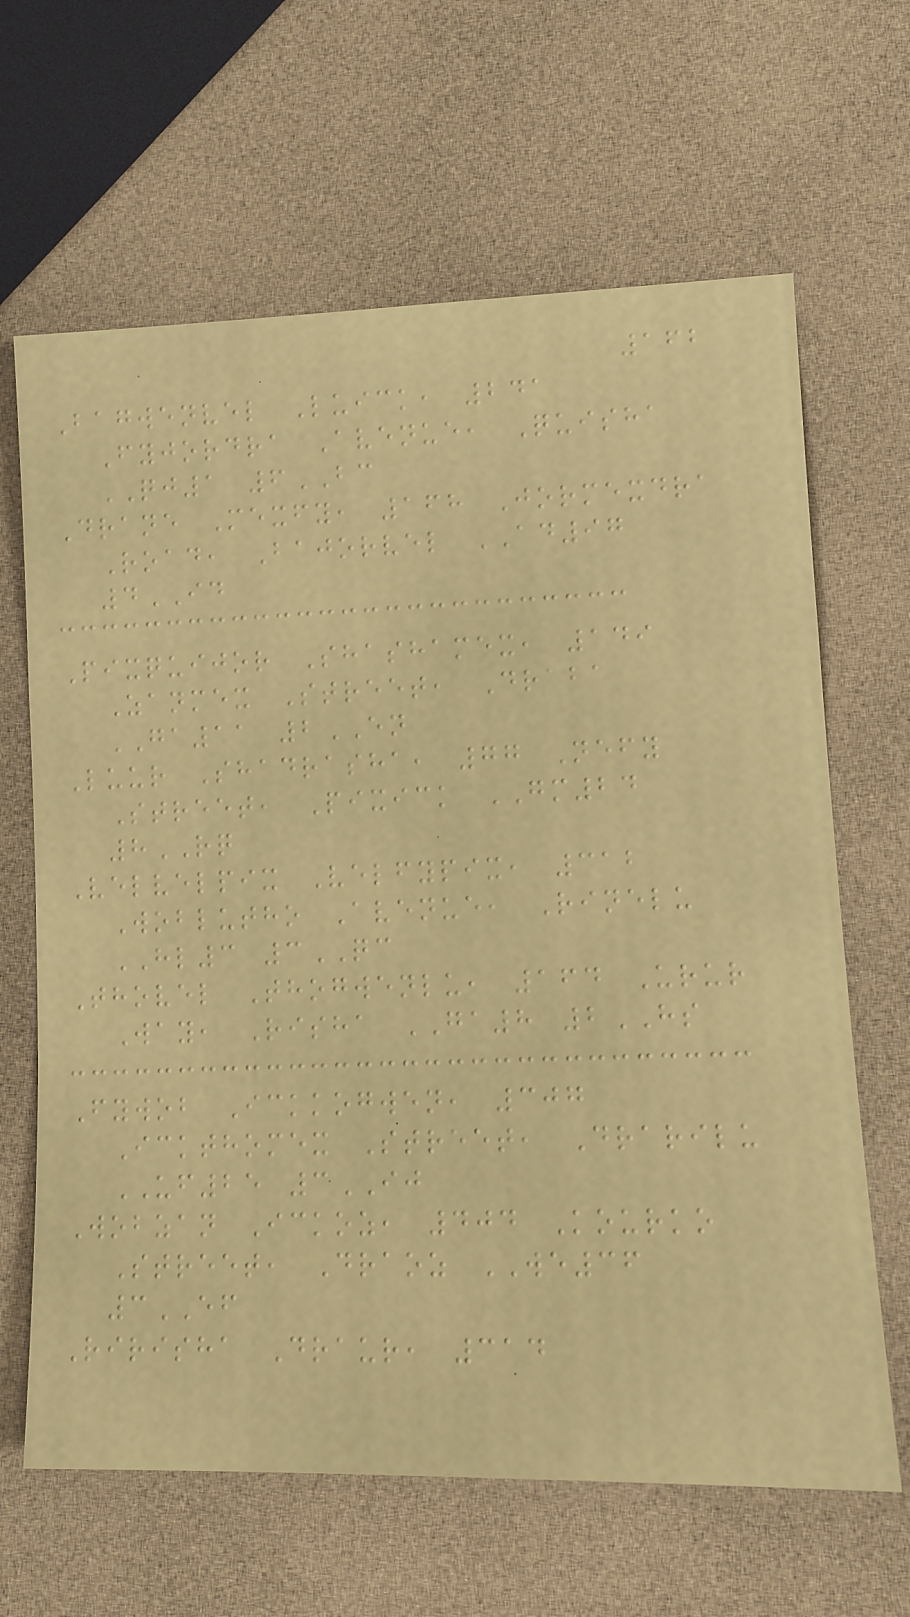162
Bagwenvel Luick, 241
Fyjordra Avenue, Quisha
QJ1 6BC
Drane Mexfy, 168 Jormexdra
Road, Bajorvel AD97
4ID
Pixquijor Shashamex, 149
Zanmex Street, Draba
GA11 2EN
Luur Shadrasha, 77 Nefy
Street, Pixick GM24
8RQ
Velvelpix Velfypix, 312
Woblutho Avenue, Rinelu
HL3 3QC
Thovel Thogwenlu, 164 Urur
Way, Risha GA8 2HS
Fywob Ickkogwen, 307
Ickthomex Street, Drarilu
UF25 3IJ
Wobzan Ickoz, 404 Kourko
Street, Draoz WE36
3EF
Ririsha Draur, 314
